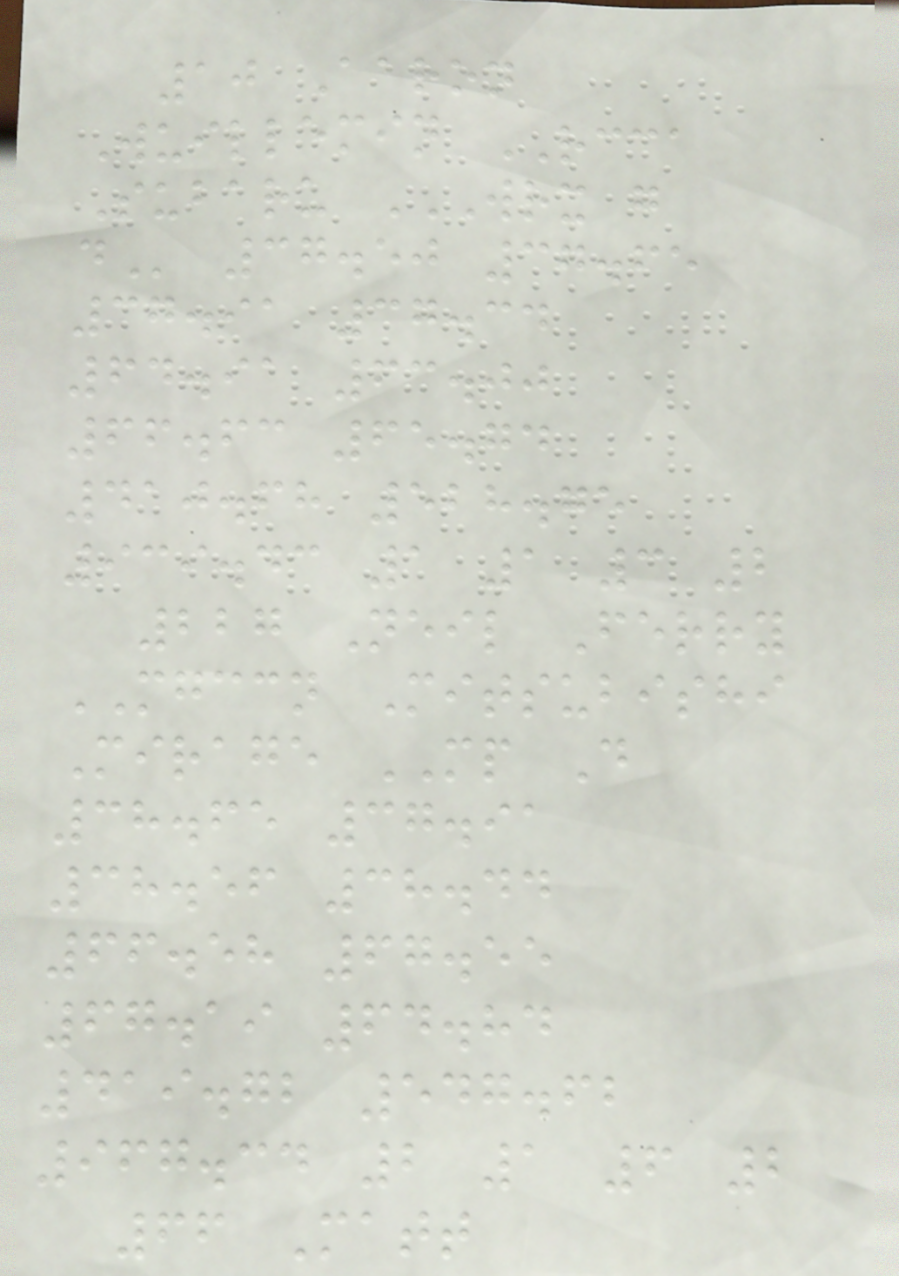10 Aaron
Wuillemin RCCA
Subaru WRX G
D 37.50 37.65
37.91 37.34
64.91 63.00
66.63 65.74
410.68 528.75
939.43 1 1 3 2
227 Neil Ferry
MGCCN Mitsubishi
Mirage MP D
38.65 37.91
38.56 38.44
66.58 67.55
67.19 64.84
419.72 547.62
967.34 2 1 6 2
66 Matt
